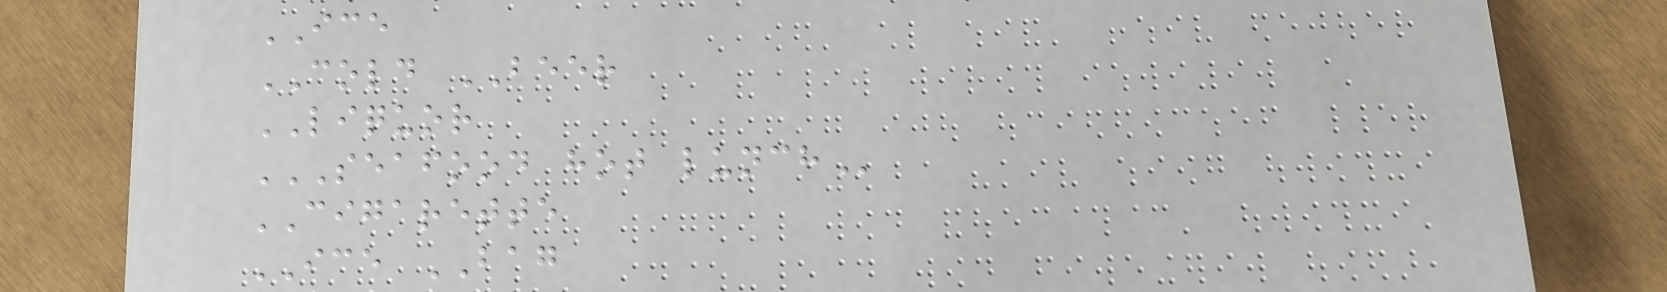ICE
COLD BEER
LIQUOR
SEAFOOD HOT LUNCH
CIGARETTE
ICE BAG
